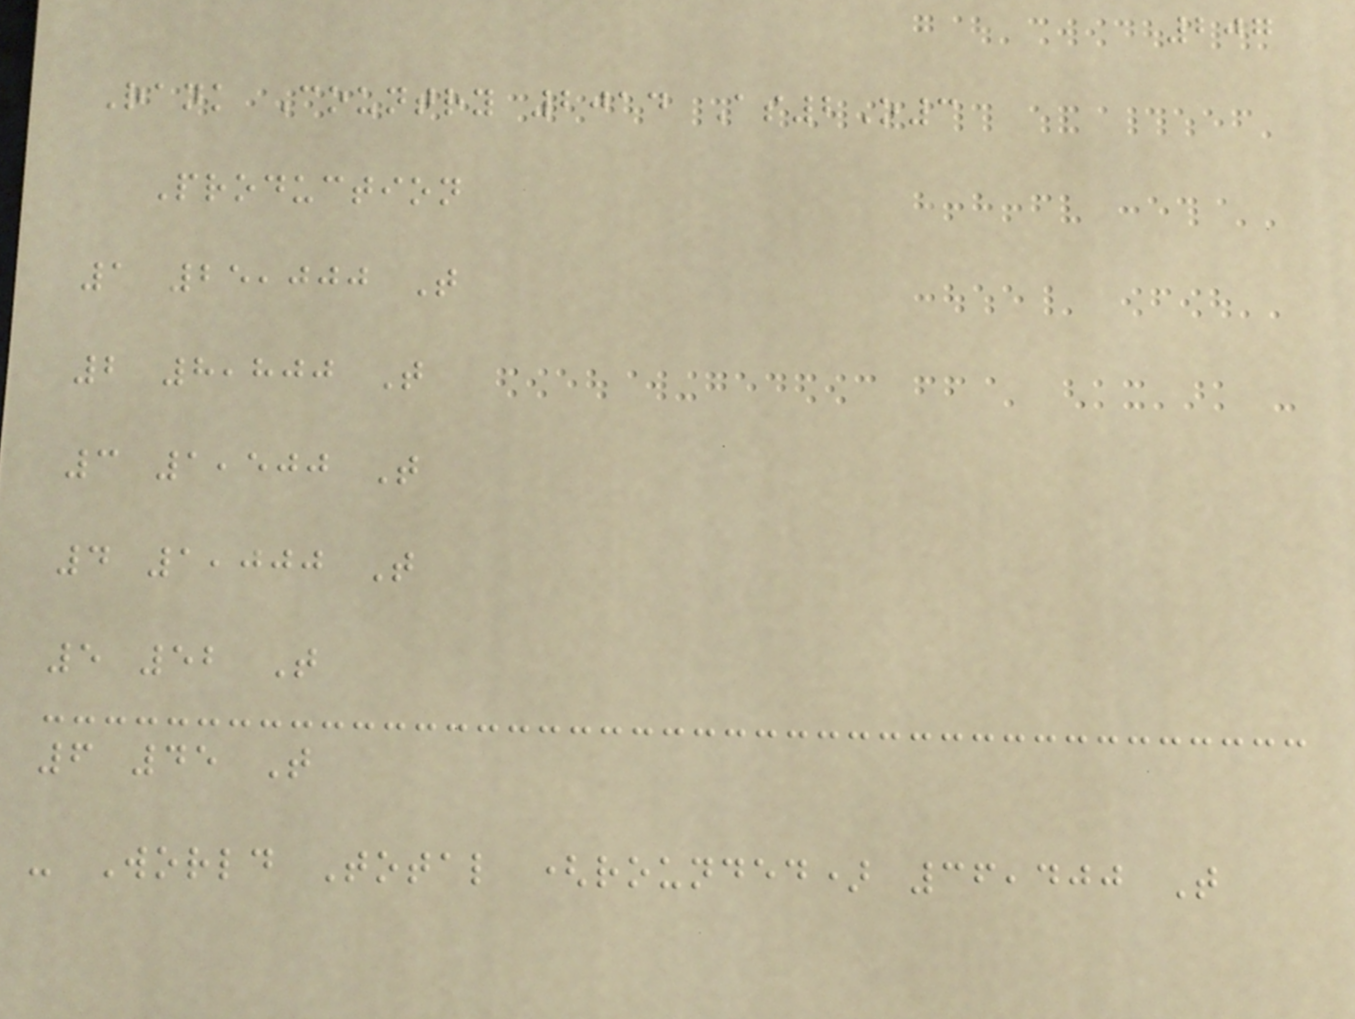207
Rank Country 2014 As2O3
Production
1 25,000 T
2 8,800 T
3 1,500 T
4 1,000 T
5 52 T
6 45 T
- World Total (rounded) 36,400 T
